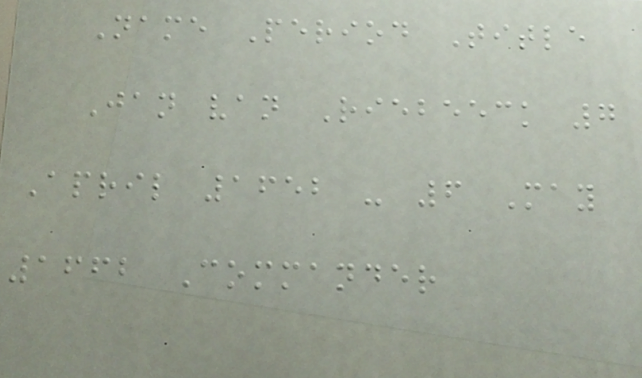Name Period Title
Jan van Riebeeck 7
April 1652 - 6 May
1662 Commander
